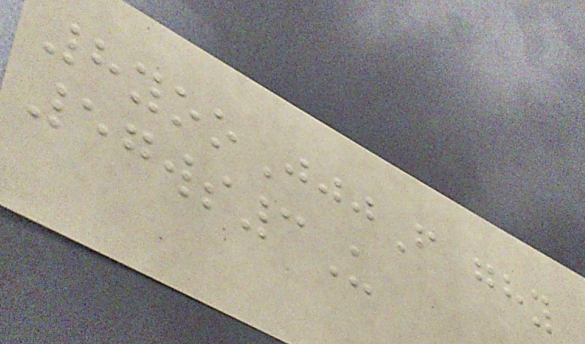8yooJjjF ghy
57ws3U
